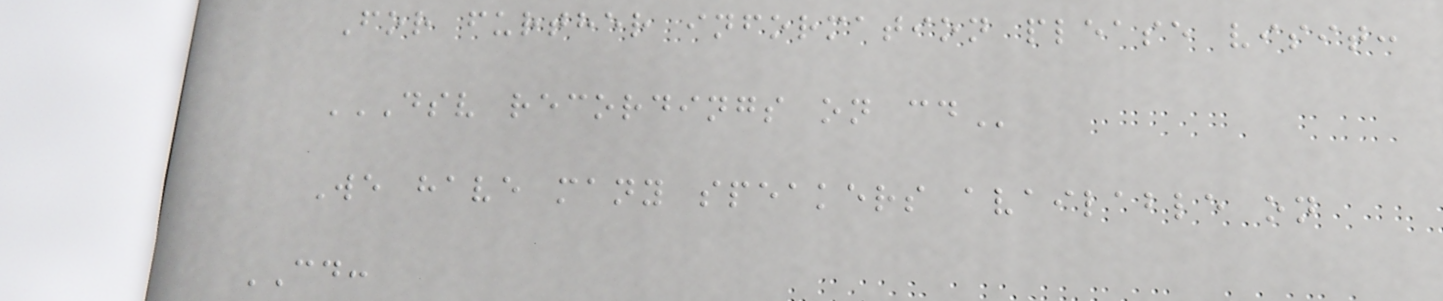For further information please visit:
DSV RECORDINGS ON CD
We have many speakers available on
CD:
